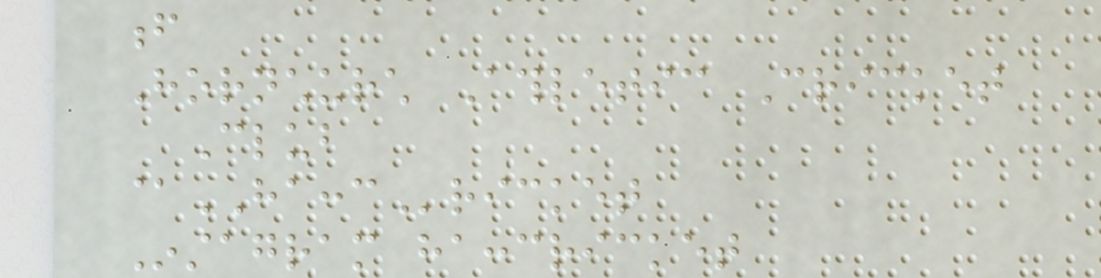f
Hornchurch Athletic Cricket
Club
@HACCCricket
Instagram hacccricket
